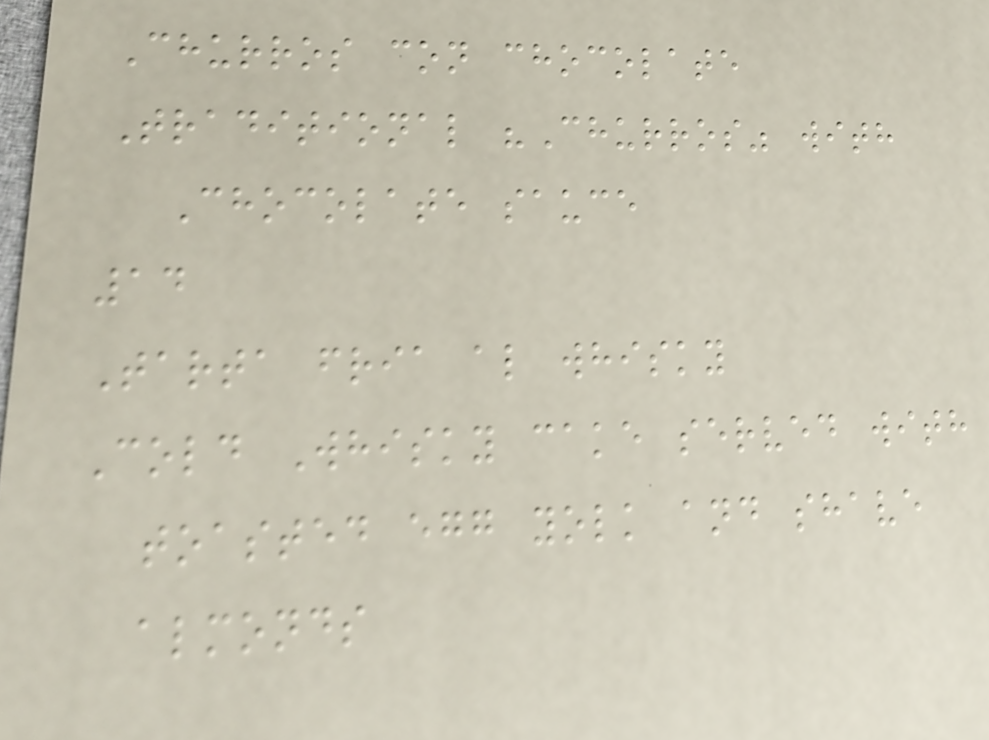Churros con chocolate
Traditional "Churros" with
Chocolate sauce
14
Tarta fria al whisky
Cold Whisky cake served with
toasted egg yolk and shave
almonds
